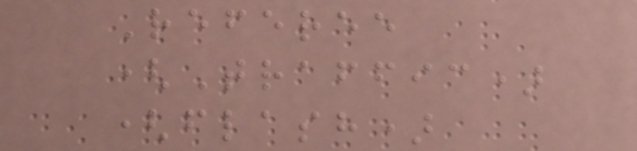Referee
(Traffic)
(flash)
